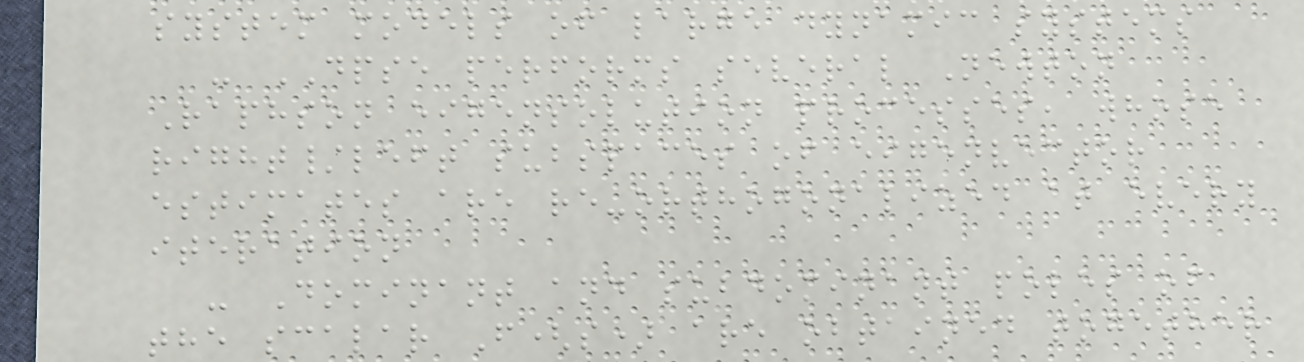system models of large dynamic systems
- DPSE performs several Newton
Raphson eigensolution processes, whose
right/left subspaces of eigenvector
estimates are re-orthogonalized at every
iteration
- Dominant and subdominant poles of
the scalar F(s) are obtained together
